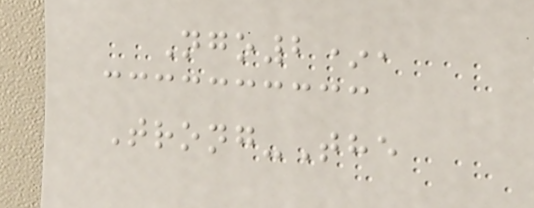Ngo2*,
Trong-The
